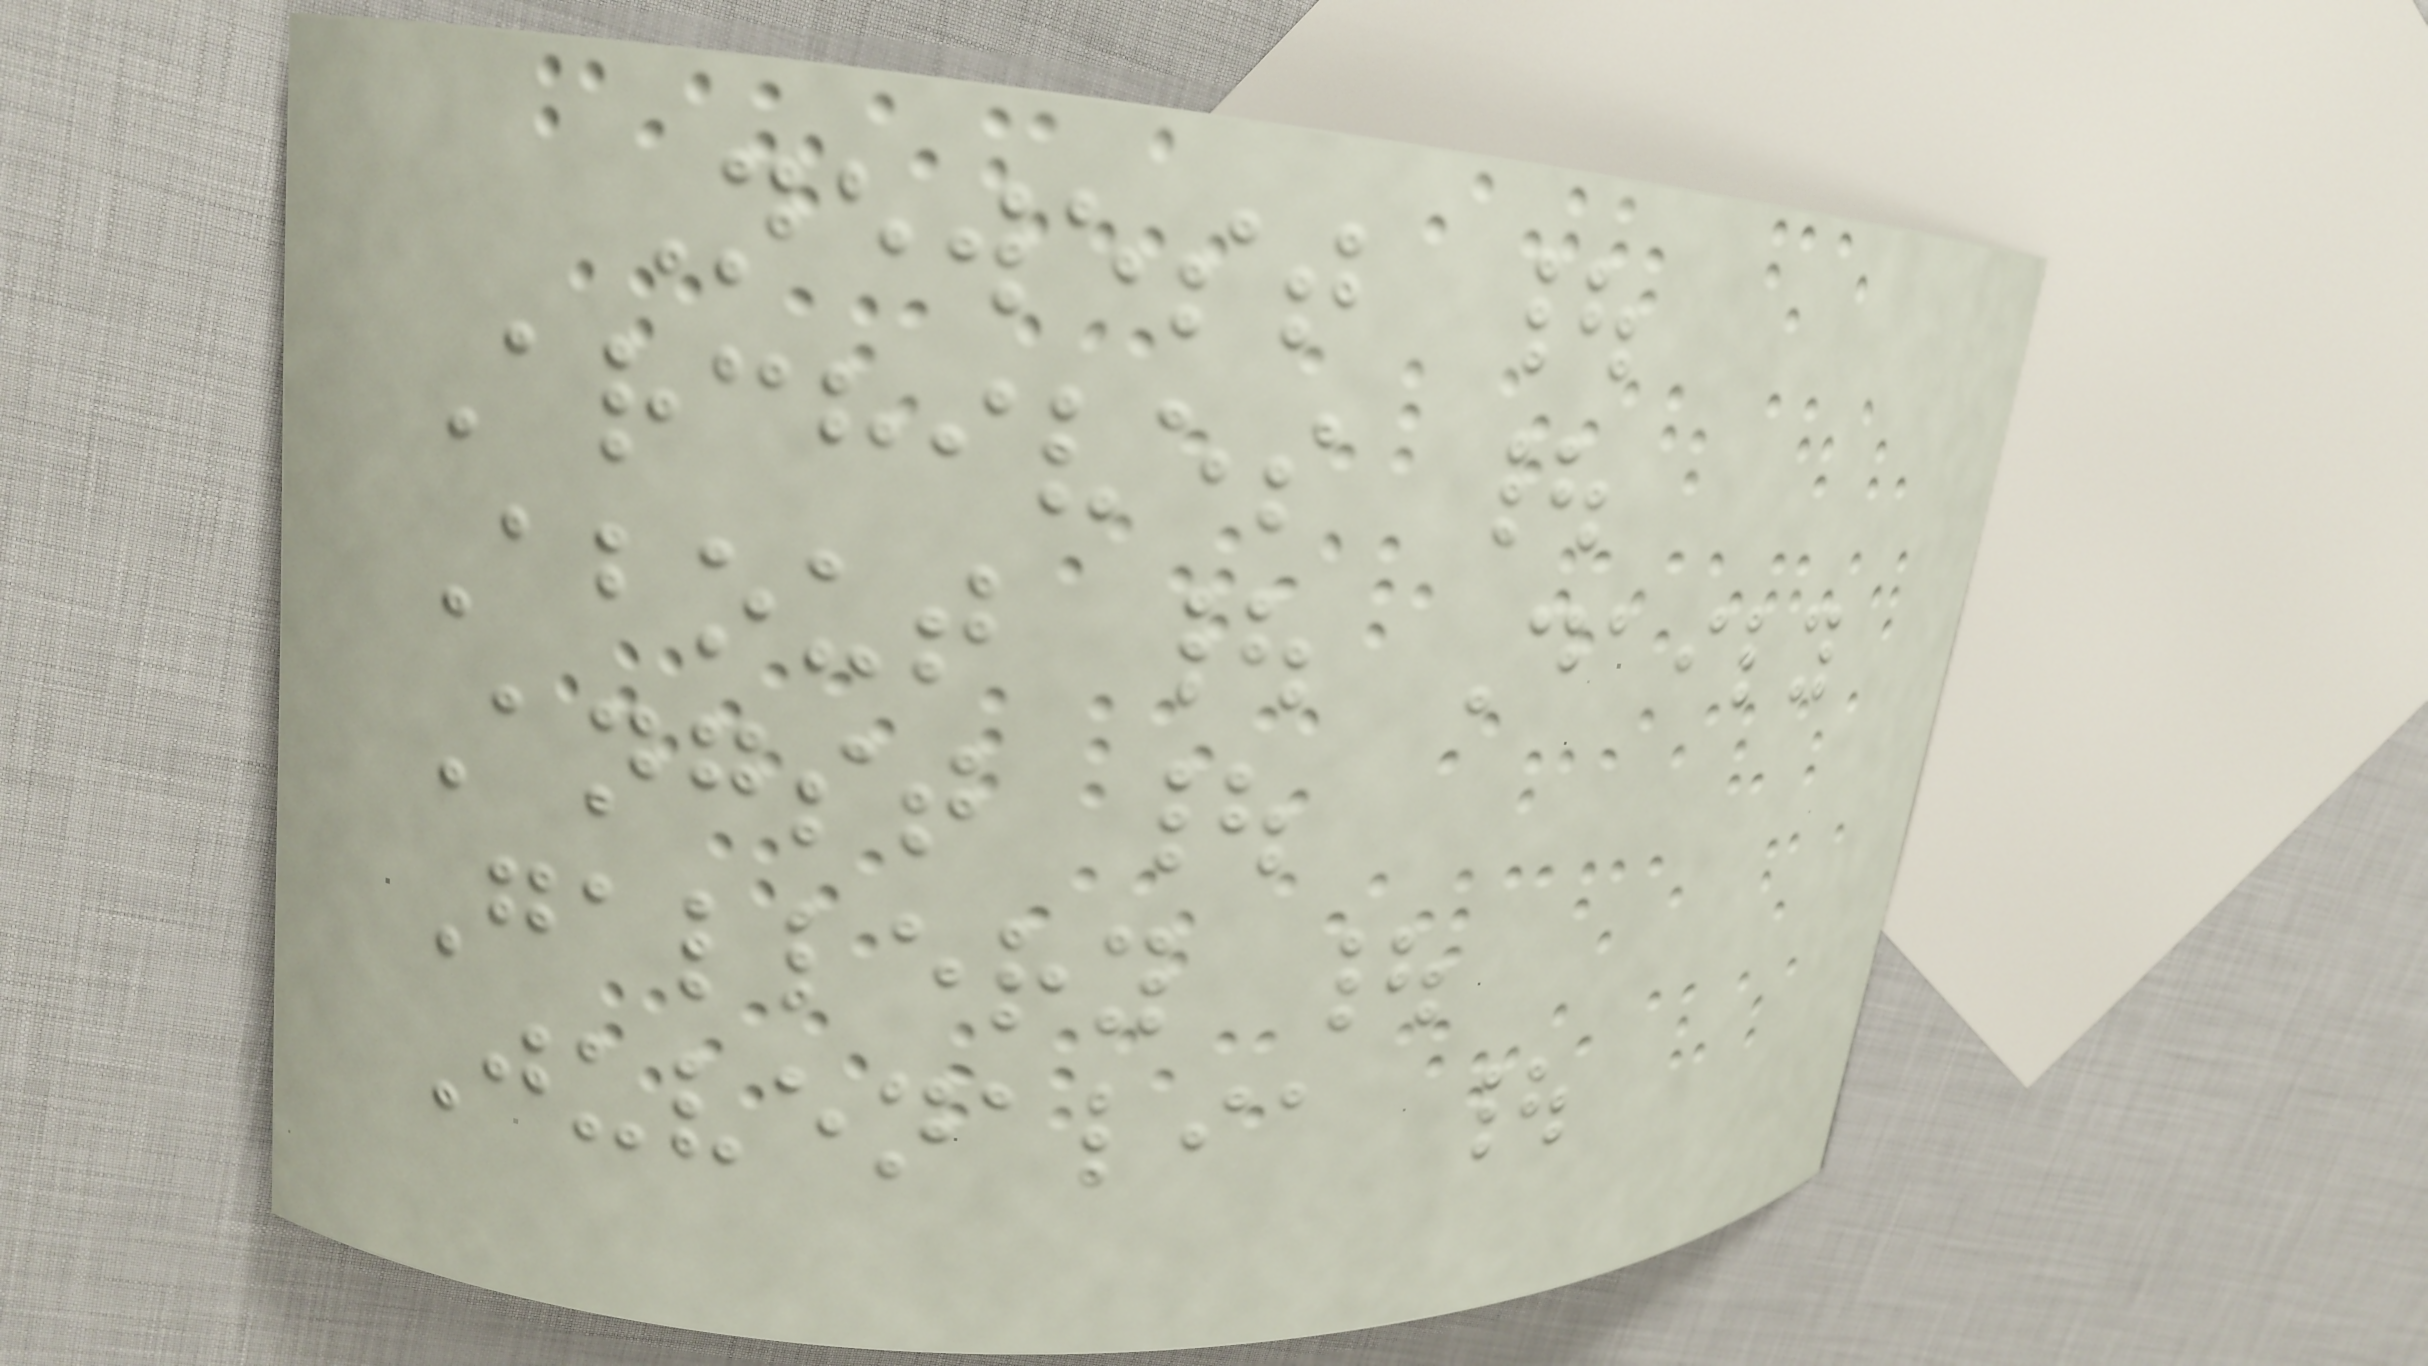Newest |
Archives |
About | Daily
Angst |
Gallery |
Juvenalia |
